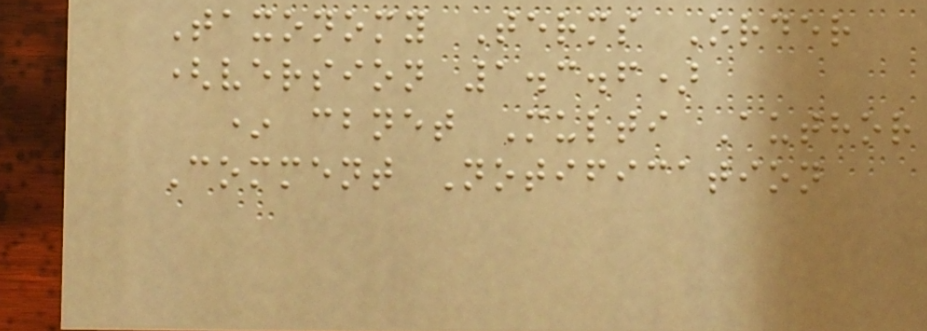Taxonomy Terms Order
(version 1.3.6)
* cbnet Multi Author
Comment Notification
